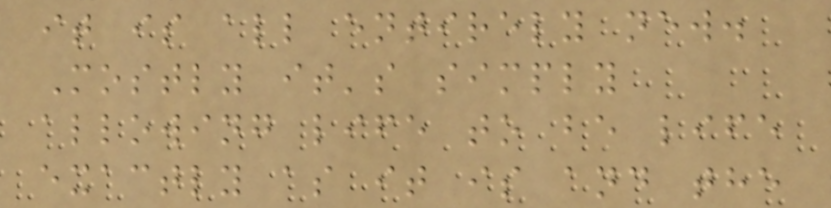it is all entirely new.
Mostly it's simply
allowing life to be life
exactly as it is and the
